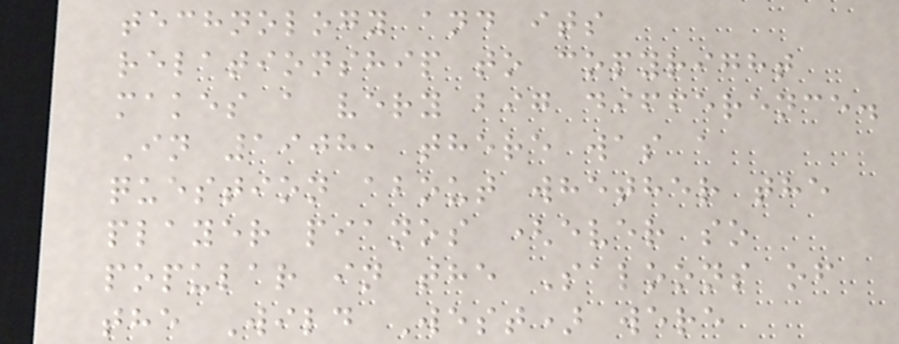technology and its
relationship to copyright
makes a very big difference.
In 1908, there was a
question about whether the
player pianos (ever so
popular in the Saloons of
the Wild West) were
